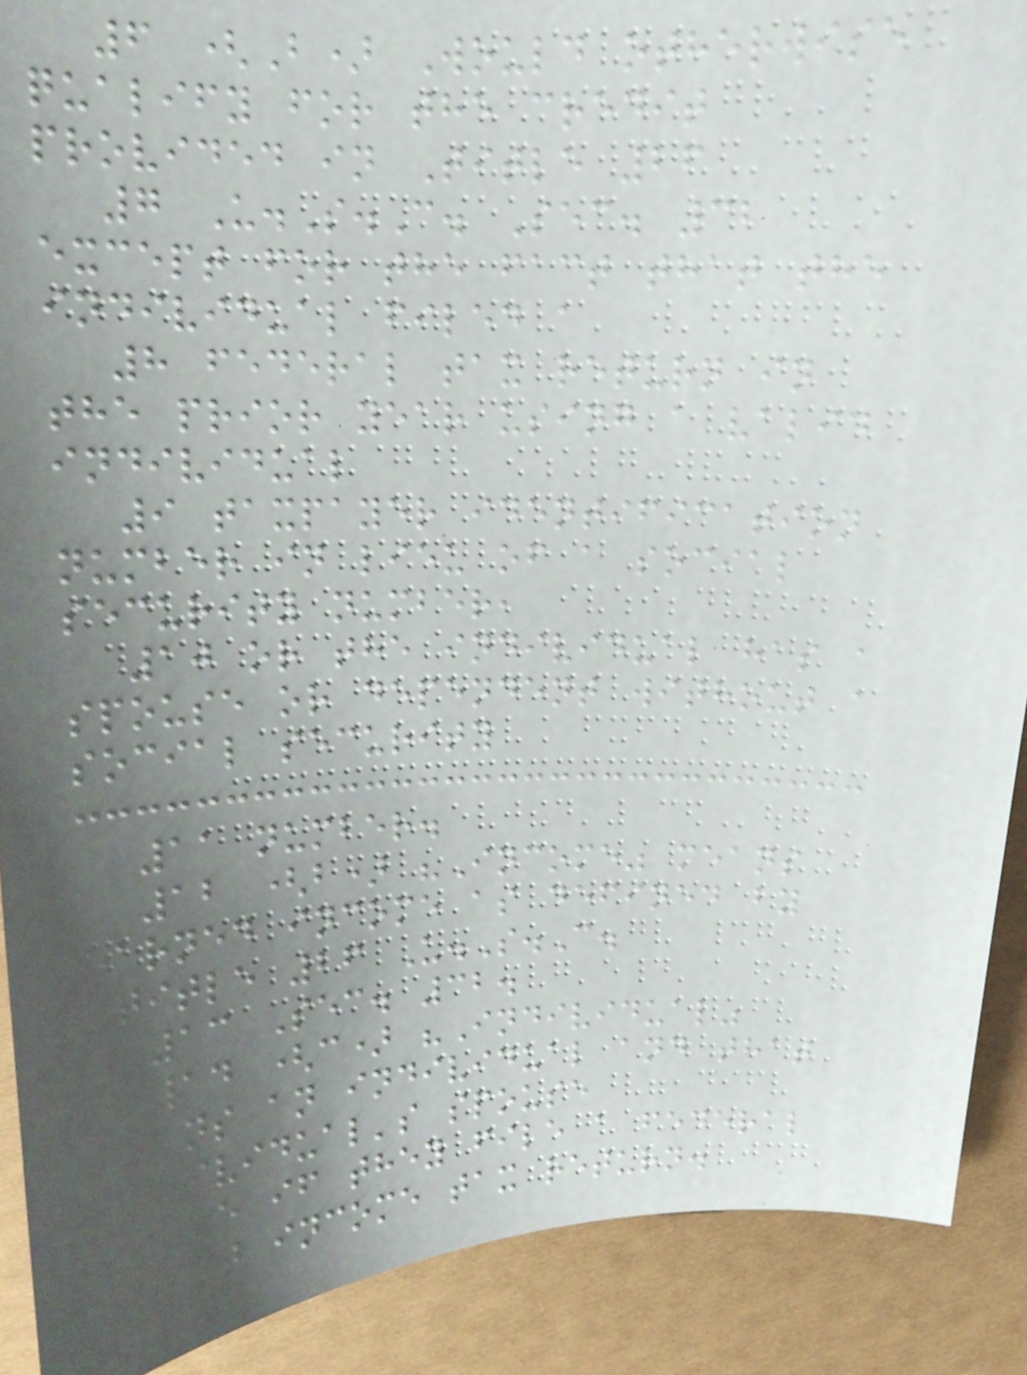6 (B) Would otherwise
qualify for the credit
provided in Title 26
7 U.S.C. Sec. 32
except for the fact that the
individual filed a
8 federal tax return in
the prior year using a valid
individual
9 taxpayer identification
number in lieu of a social
security number,
10 or the individual has a
spouse or dependent without a
social security
11 number.
12 (b) "Income" means
earned income as defined by
Title 26 U.S.C.
13 Sec. 32.
14 (c) "Individual"
means an individual and that
individual's spouse
15 if they file a federal
joint income tax return.
